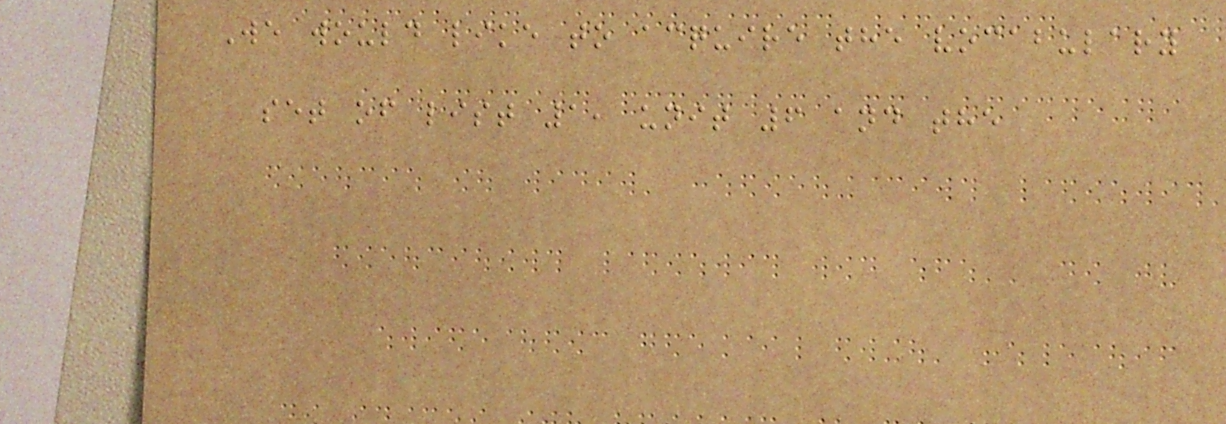We would like to acquire the vocabulary
set of list 1, unit 6 and the
